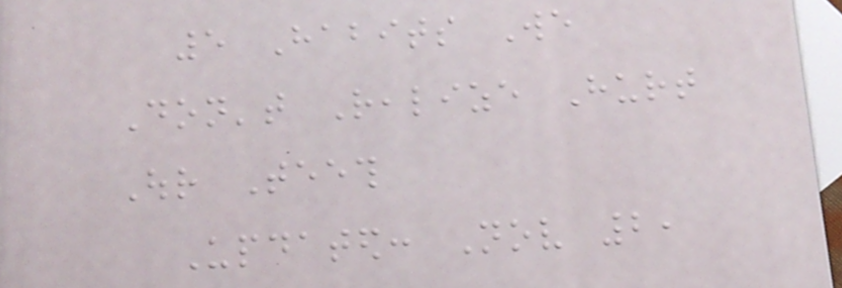5 Habits We
Don't Realize Hurt
Our Teeth
Updated: Nov 2,
